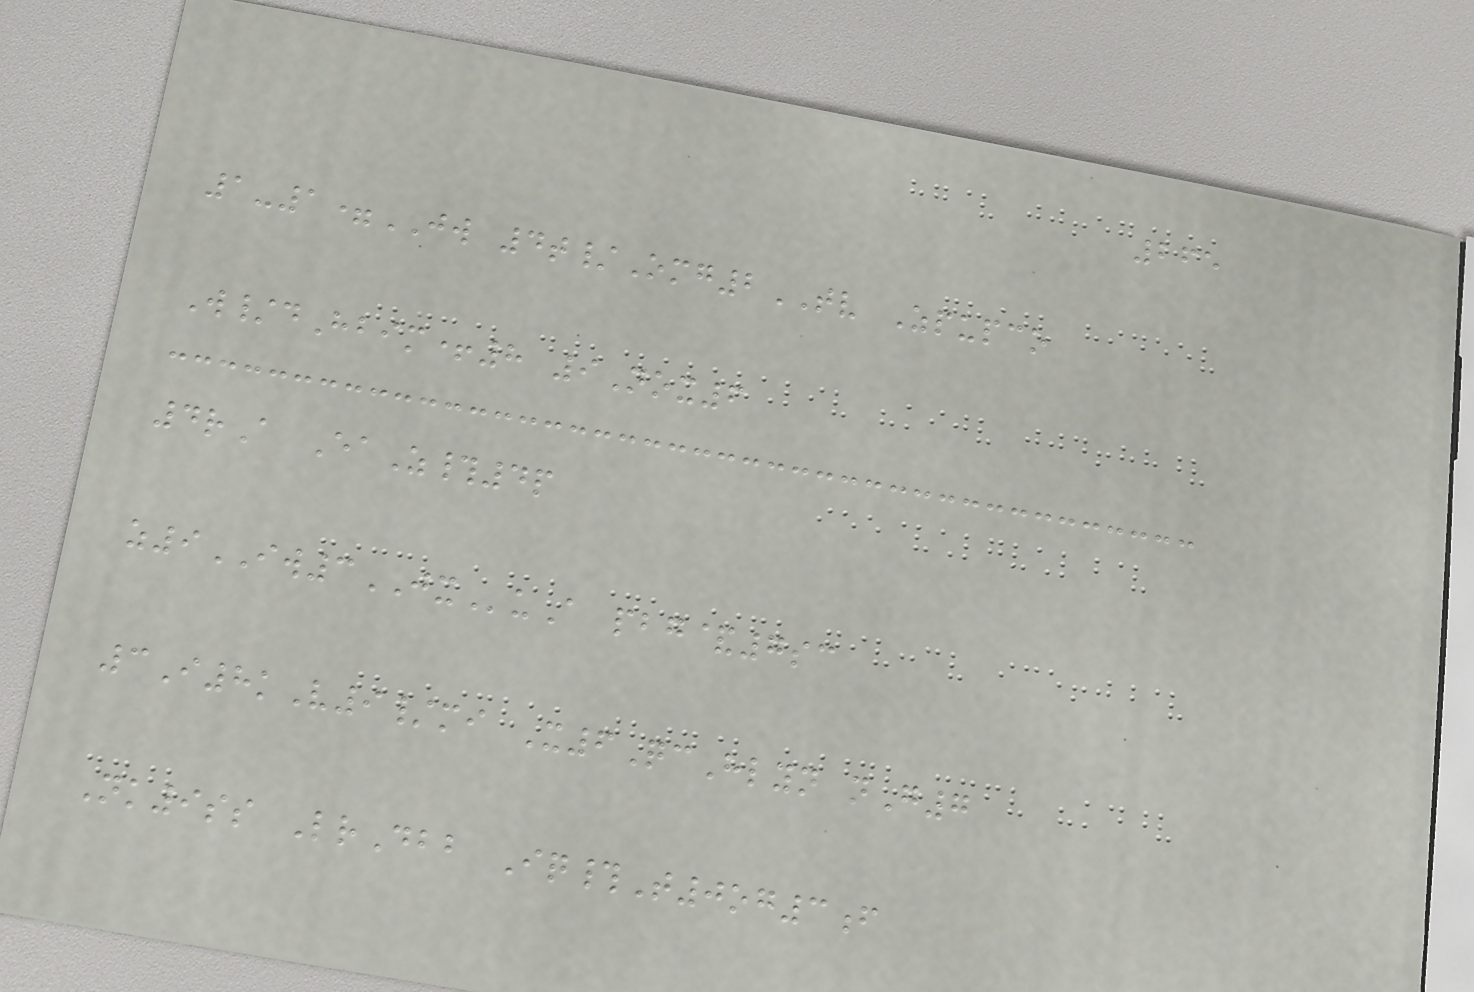265
1-1=JW 4t/Omg2TV Zpupco
W/dHbim+8 9Nox6
4rA EaZ#4p
z9IW3JXuA pbg&7sc
3I8kV9/mi X6QcHlyn nG7
Nk9ss LrDbb Iq#T0og3f
